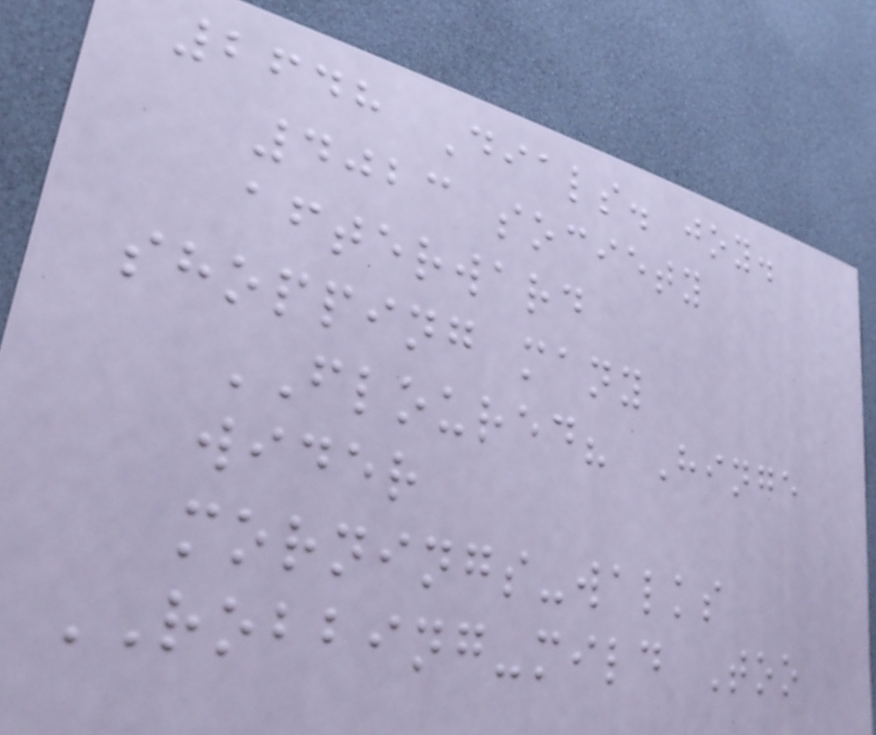2648 Dials. joy.
4023 society
afterward
shopping many
FLOURED? Hinge
wider
mornings-walks
ROBBING-mild Too
